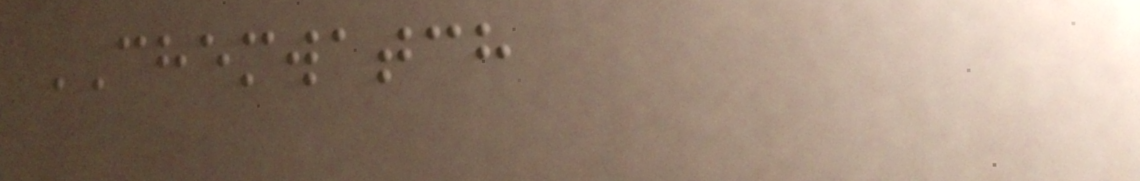CHEMWATCH
